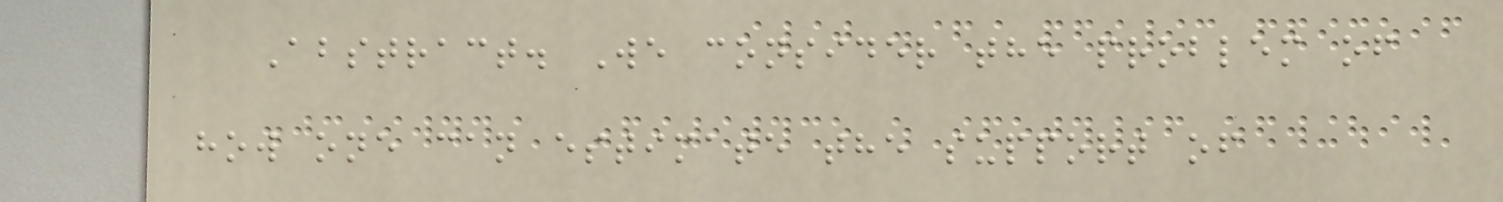Abstract. We consider the problem of
how one can estimate the support of
